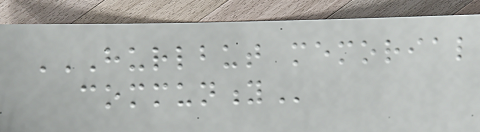HURLBUT MEMORIAL
COMMUNITY
